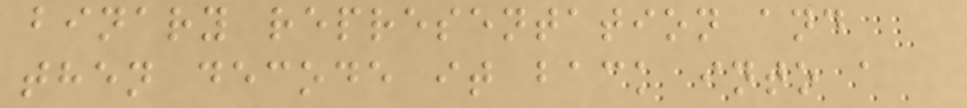binary representation and
then decode it back into a
